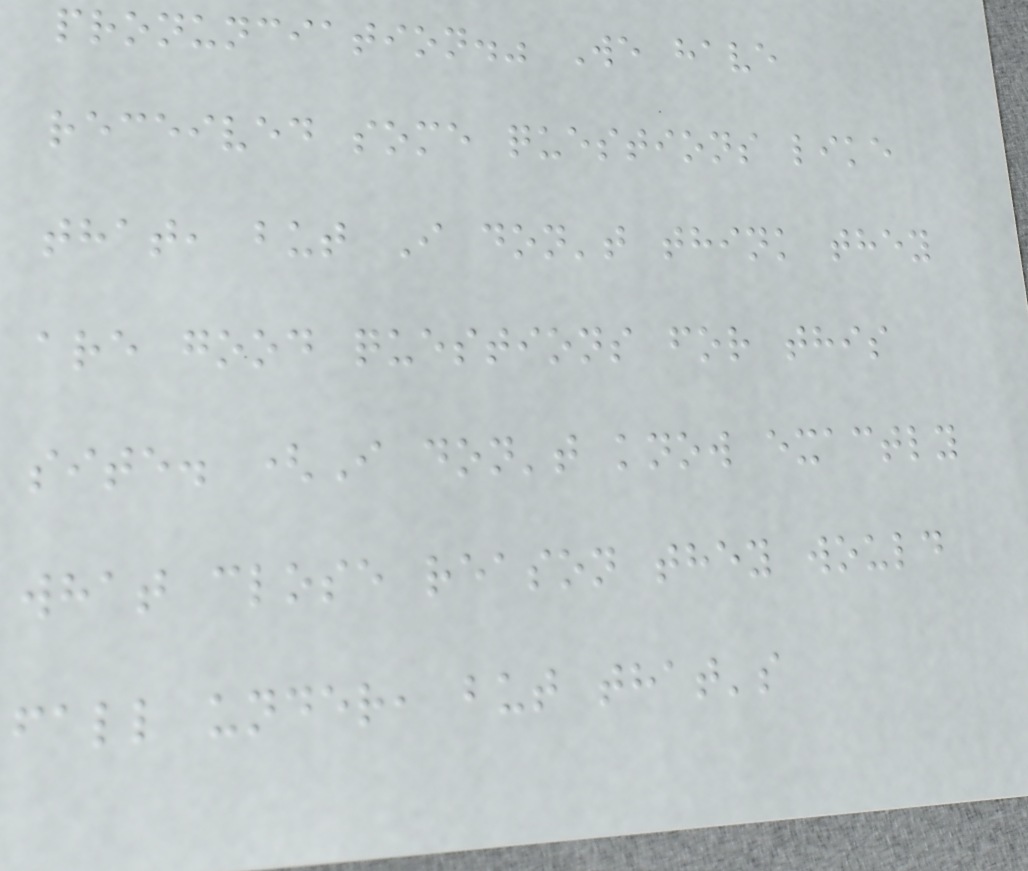pronunciation." We have
received some questions like
that, but I don't think they
are good questions for this
site. (I don't know exactly
what close reason they would
fall under, but that's
